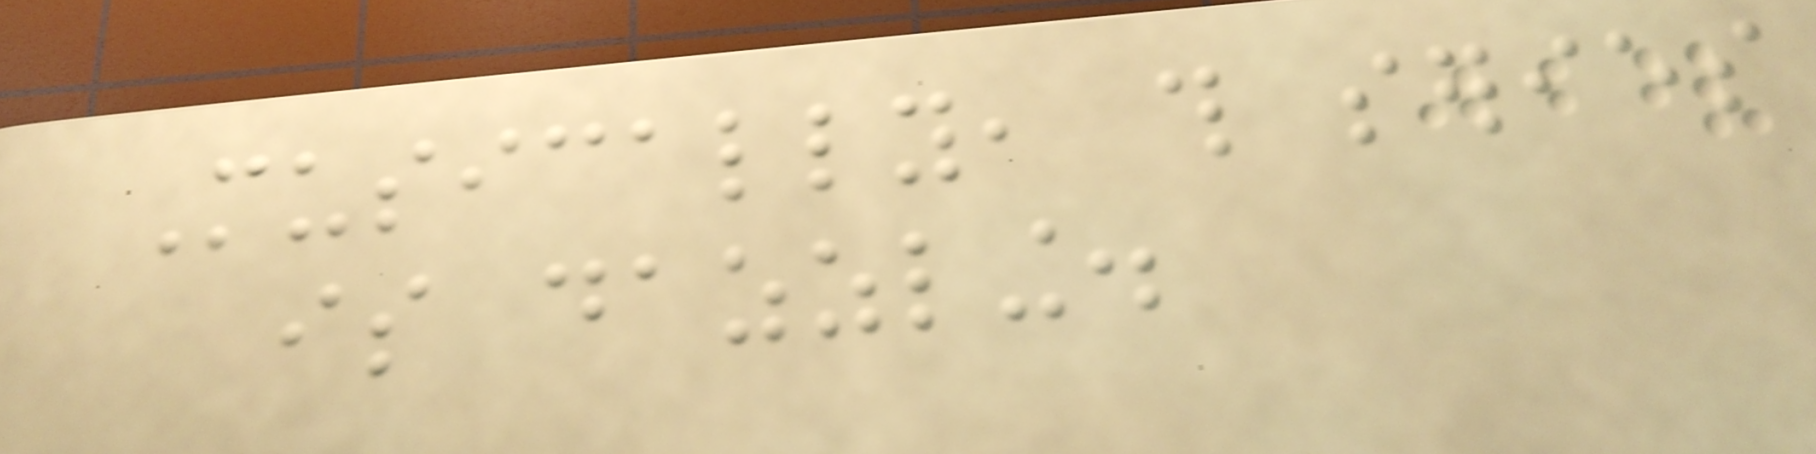Musically, this series
is dazzling.
